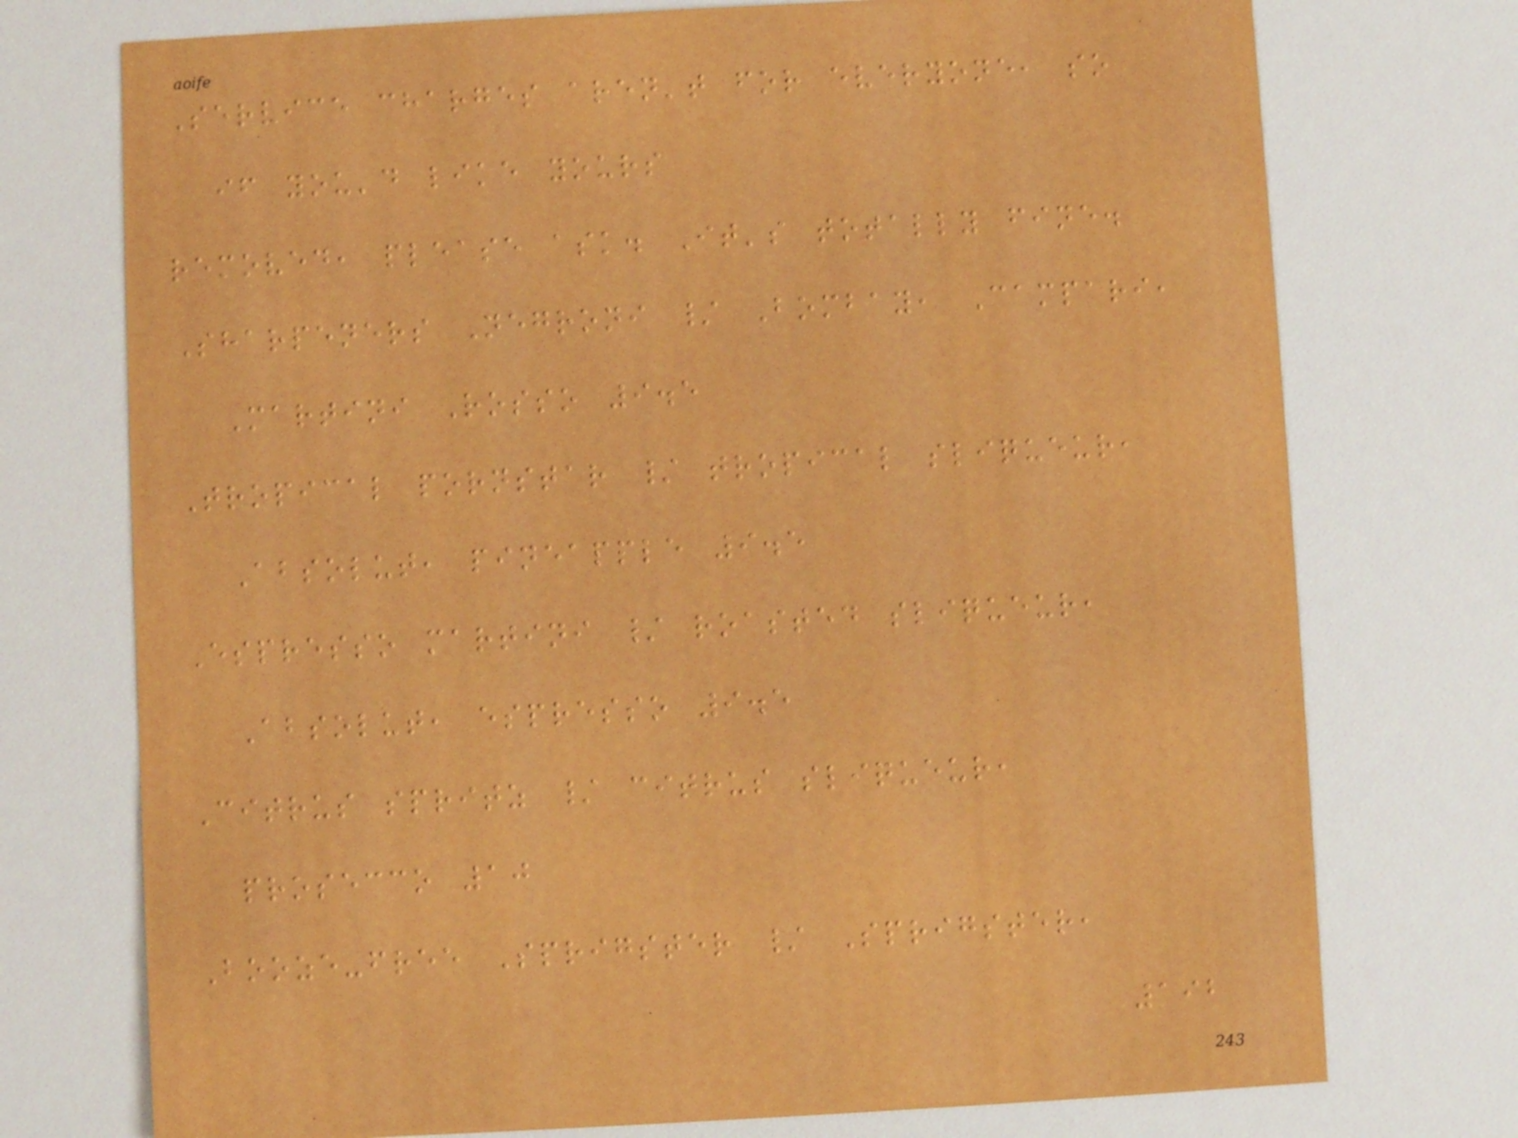Service charges aren't for everyone, so
if you'd like yours
removed, please ask. It's totally fine.
Sharpeners Negroni / Bombay, Campari,
Martini Rosso 9.5
Tropical pornstar / tropical sliqueur,
Absolut, pineapple 9.5
Espresso martini / roasted sliqueur,
Absolut, espresso 9.5
Citrus spritz / citrus sliqueur,
prosecco 10
Booze-free Sprigster / Sprigster,
192
